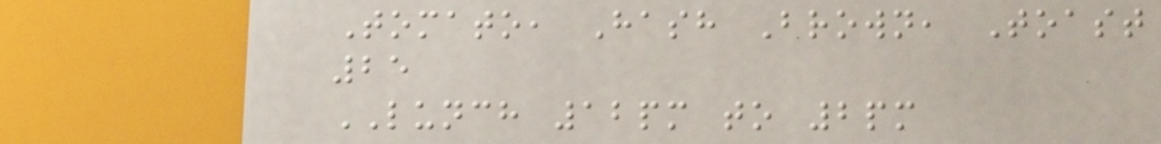Tomato, Hash Brown, Toast
25
LUNCH 12pm to 2pm
